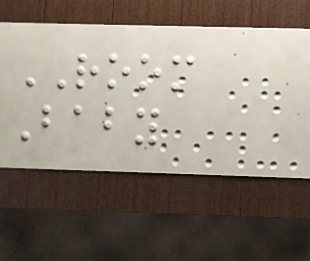ROOM
Baby
